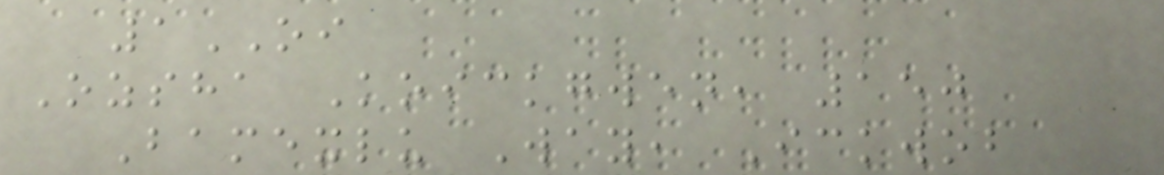1OI
Ozsha Koickgwen, 150
Bamexlu Way, Ickwob
